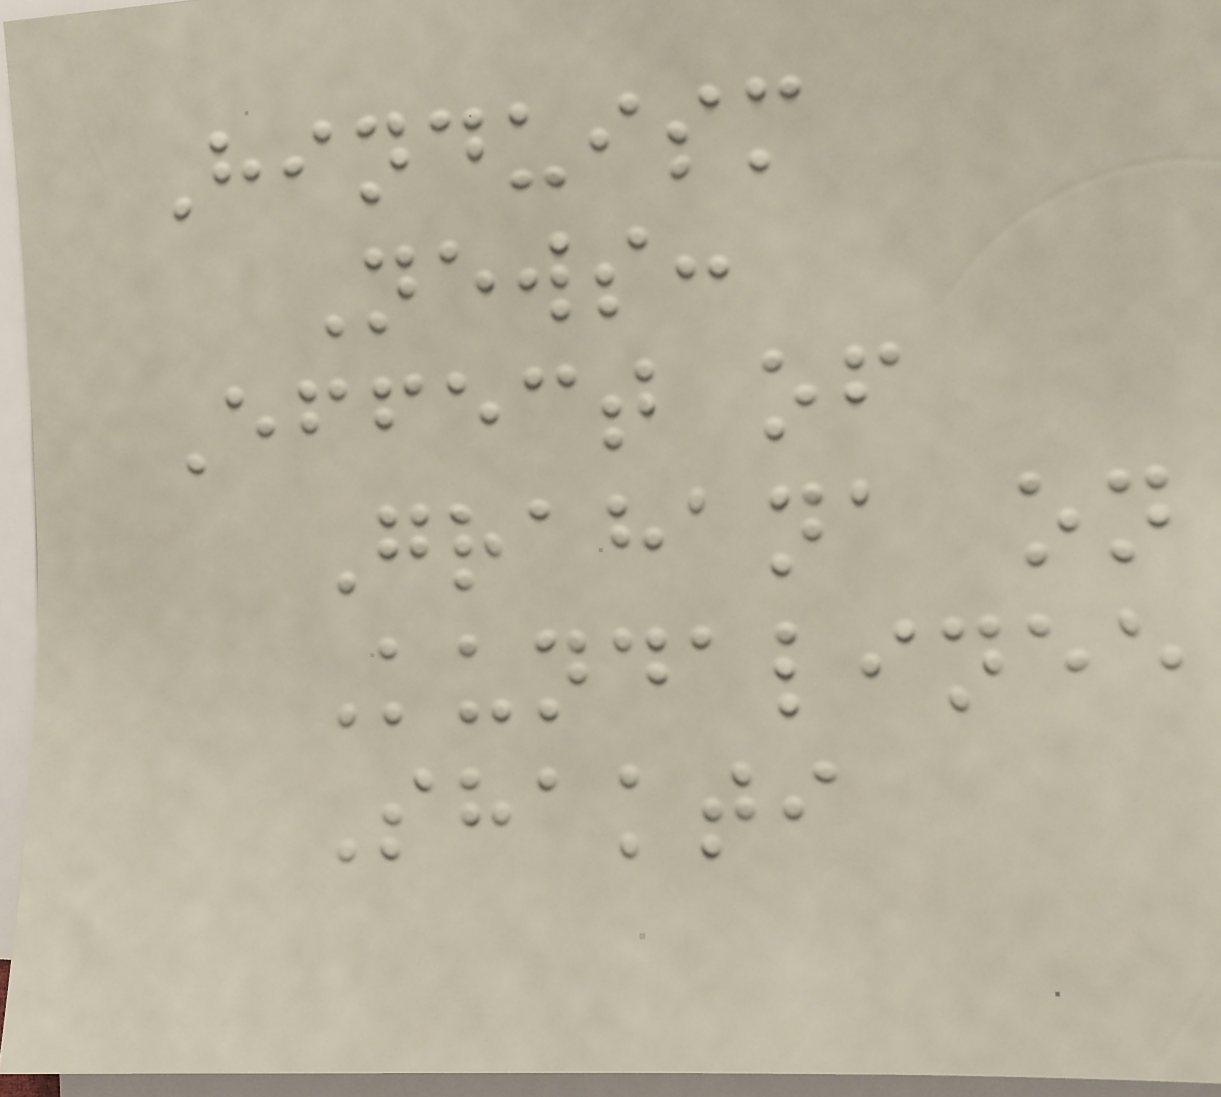Hinduism
News:
Effect of
Grahana on
Kundalinee
Shakti
